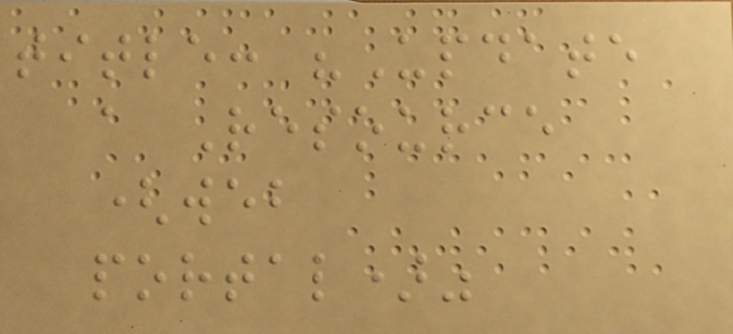title: "Update
a Resource
(web
portal)"
